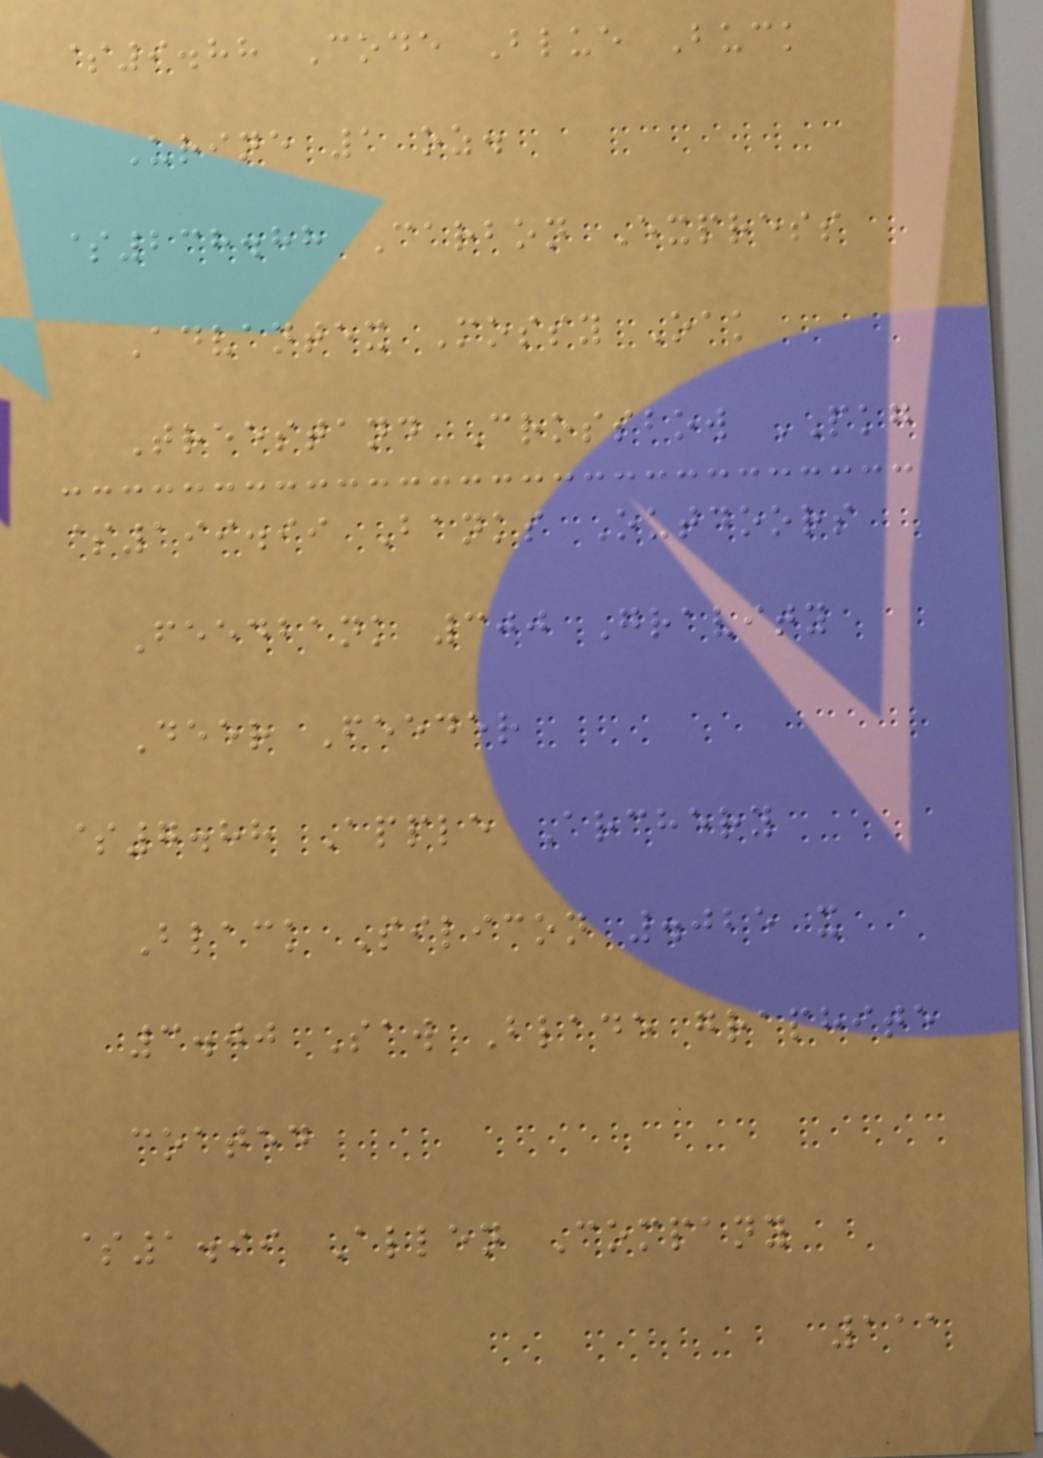$9.88 Code Blue Buck
Urine 1 oz.
$238.88 Carbon Express
Advantex Mossy Oak
Treestand Crossbow PKG
$199.99 Banks Outdoors
Feedbank 300 Gravity
Deer Feeder
$7.88 Apple Archery
Black Silicon .025 x
3.00 Saw Blade graphite
coated
$1.99 Allen Company
111
